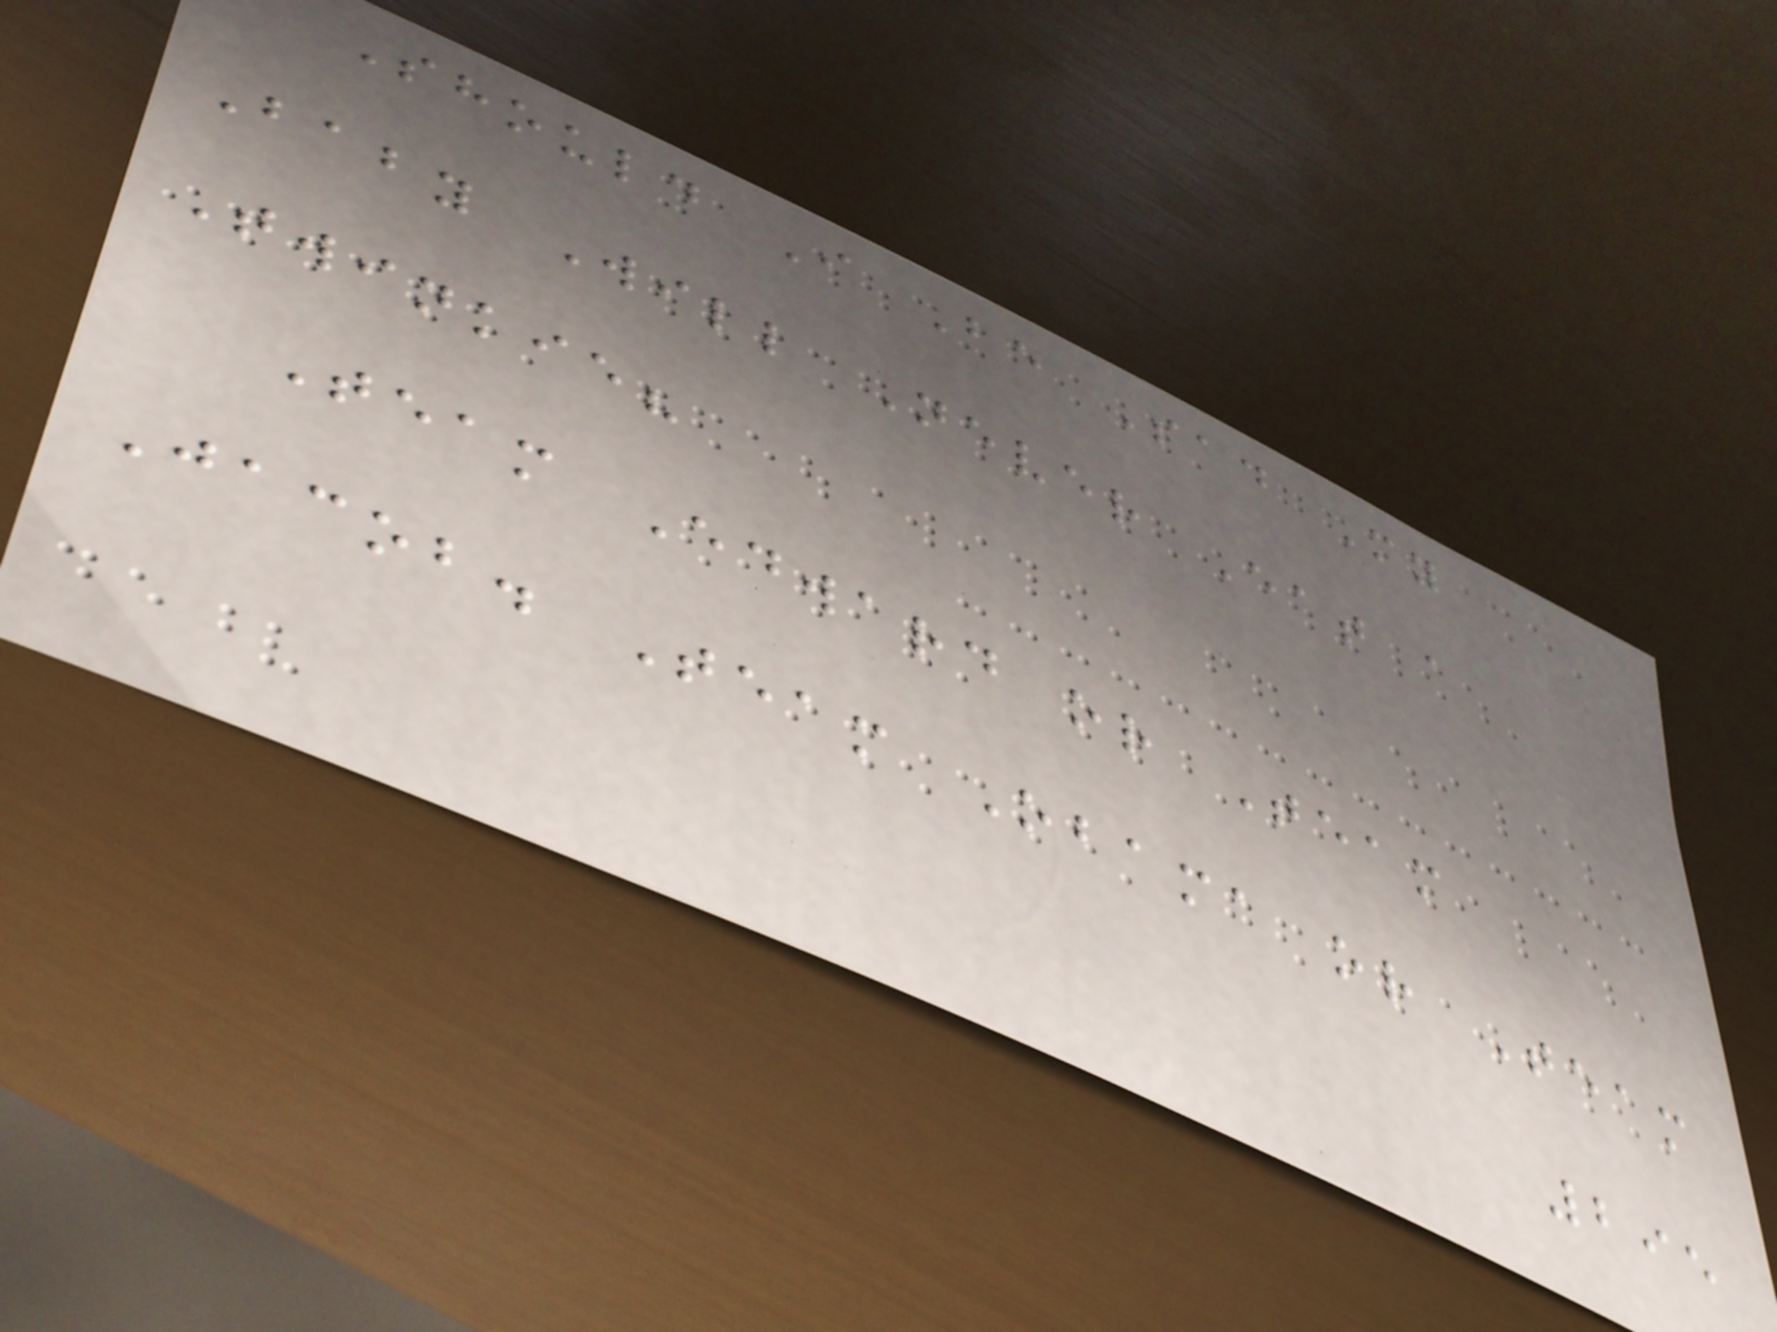Should I Be Sad My
Baby Will Never Eat a
Twinkie?
Team Edward or Team
Jacob. Team Obama or Team
295
